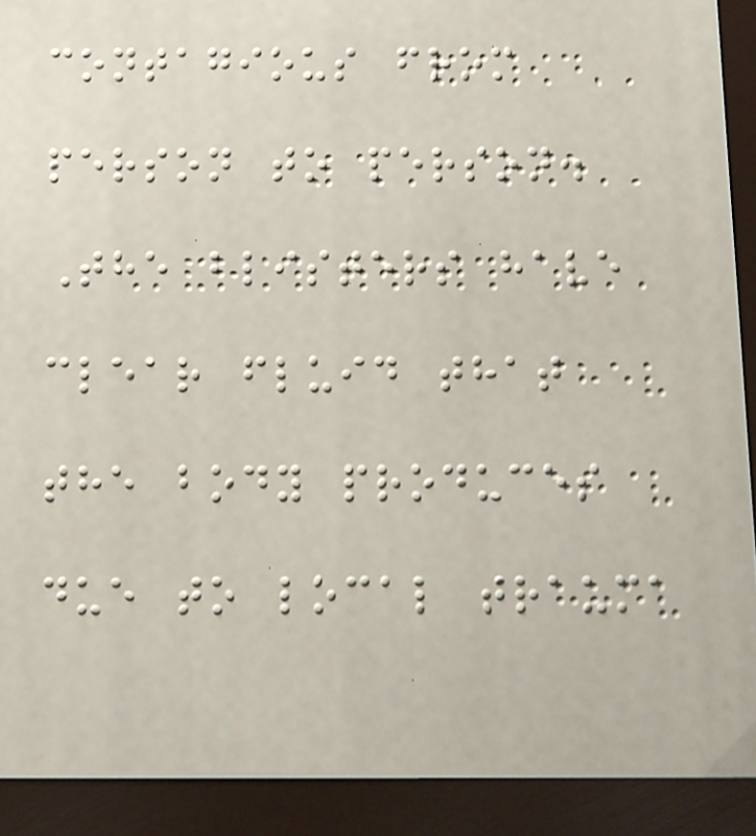contagious from
person to person.
The blisters have
clear fluid that
the body produces
due to local trauma
